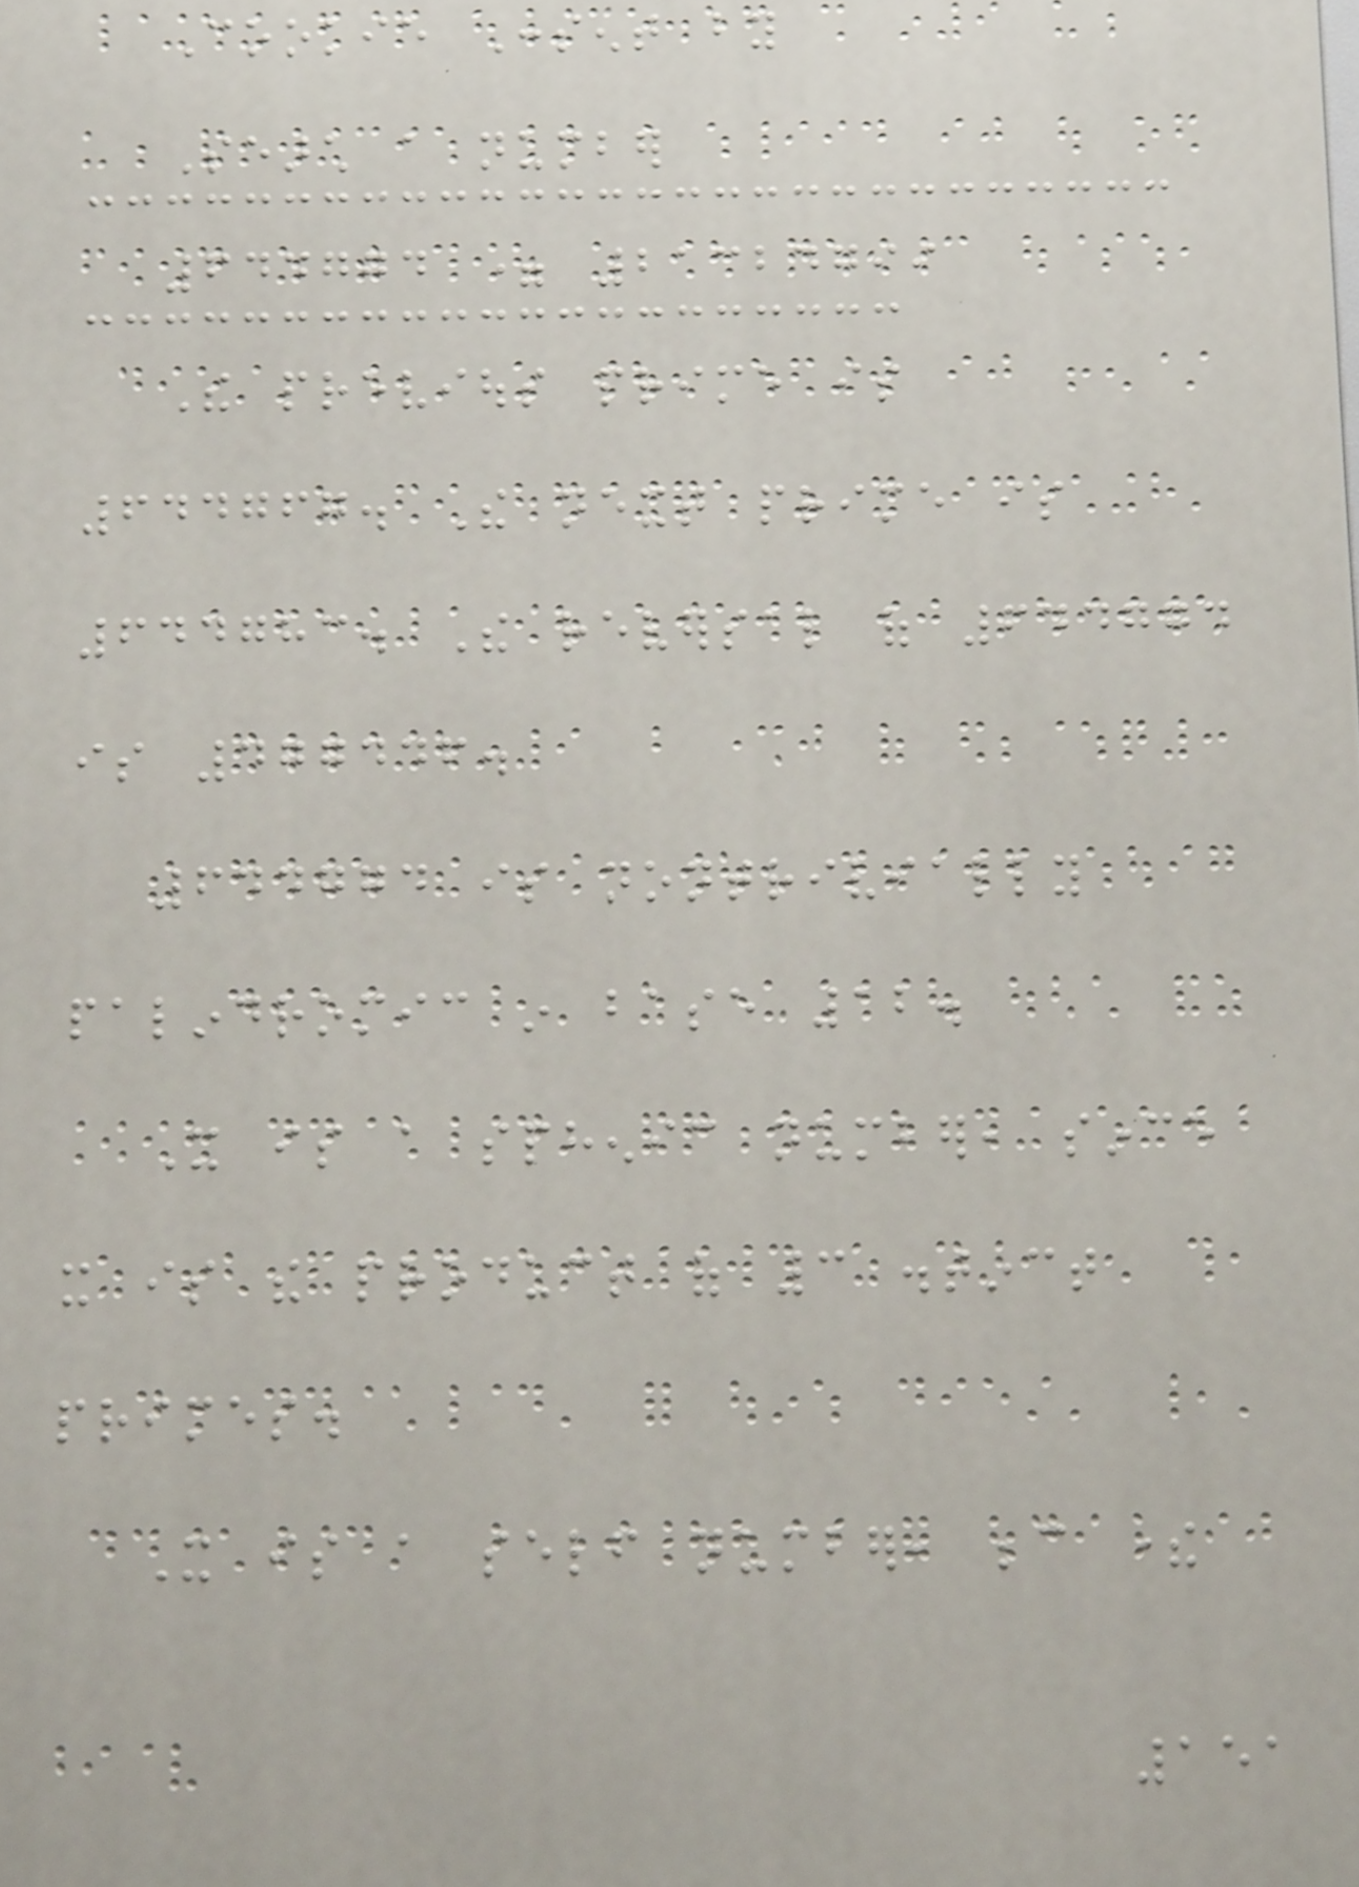Cookie Consent by
Search a number
644774 = 21324799
The previous prime is
644767. The next prime is
644783. The reversal of 644774
is 477446.
644774 is nontrivially
palindromic in base 12.
It is a sphenic number, since
it is the product of 3 distinct
primes.
It is a self number, because there
151
